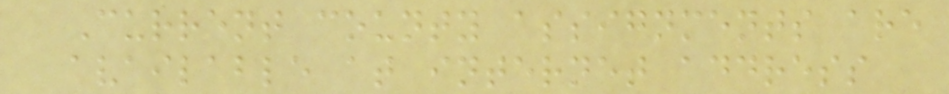Current county assignments are
available at internet address
